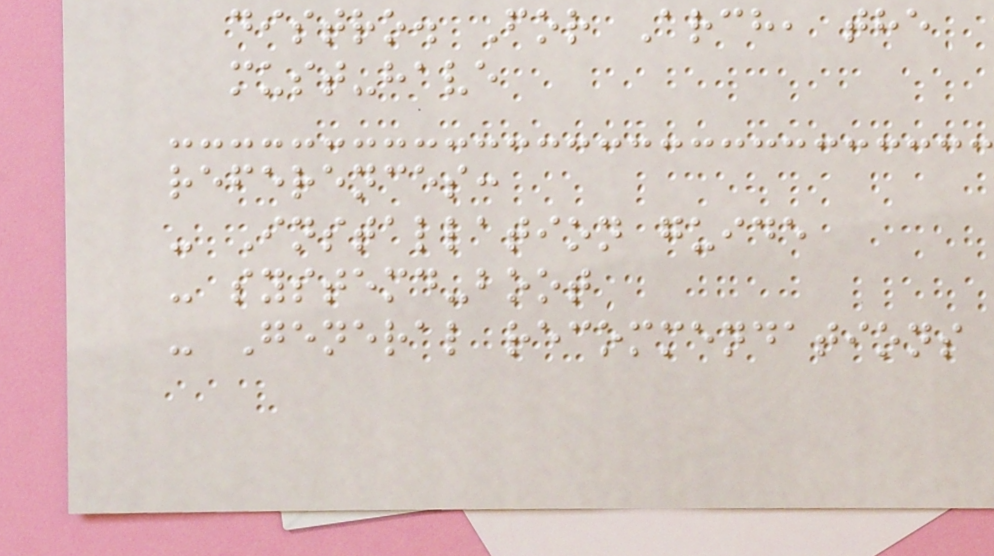distro. For Arch, the
must-have
references:
- Installation guide
- systemd-boot
- General recommendations
